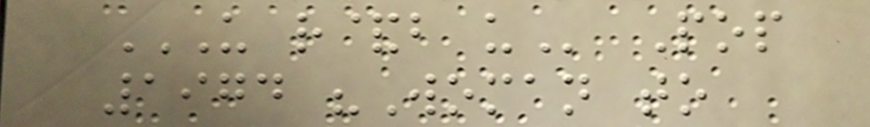US R&B US Pop
1974 "Woman to
